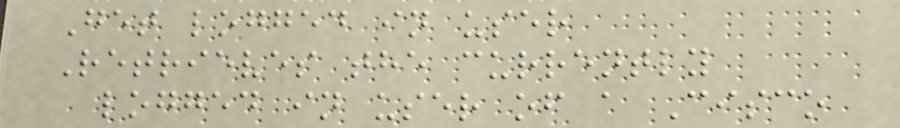Get logged in user
Retrieves the currently
logged in user of a Cisco
